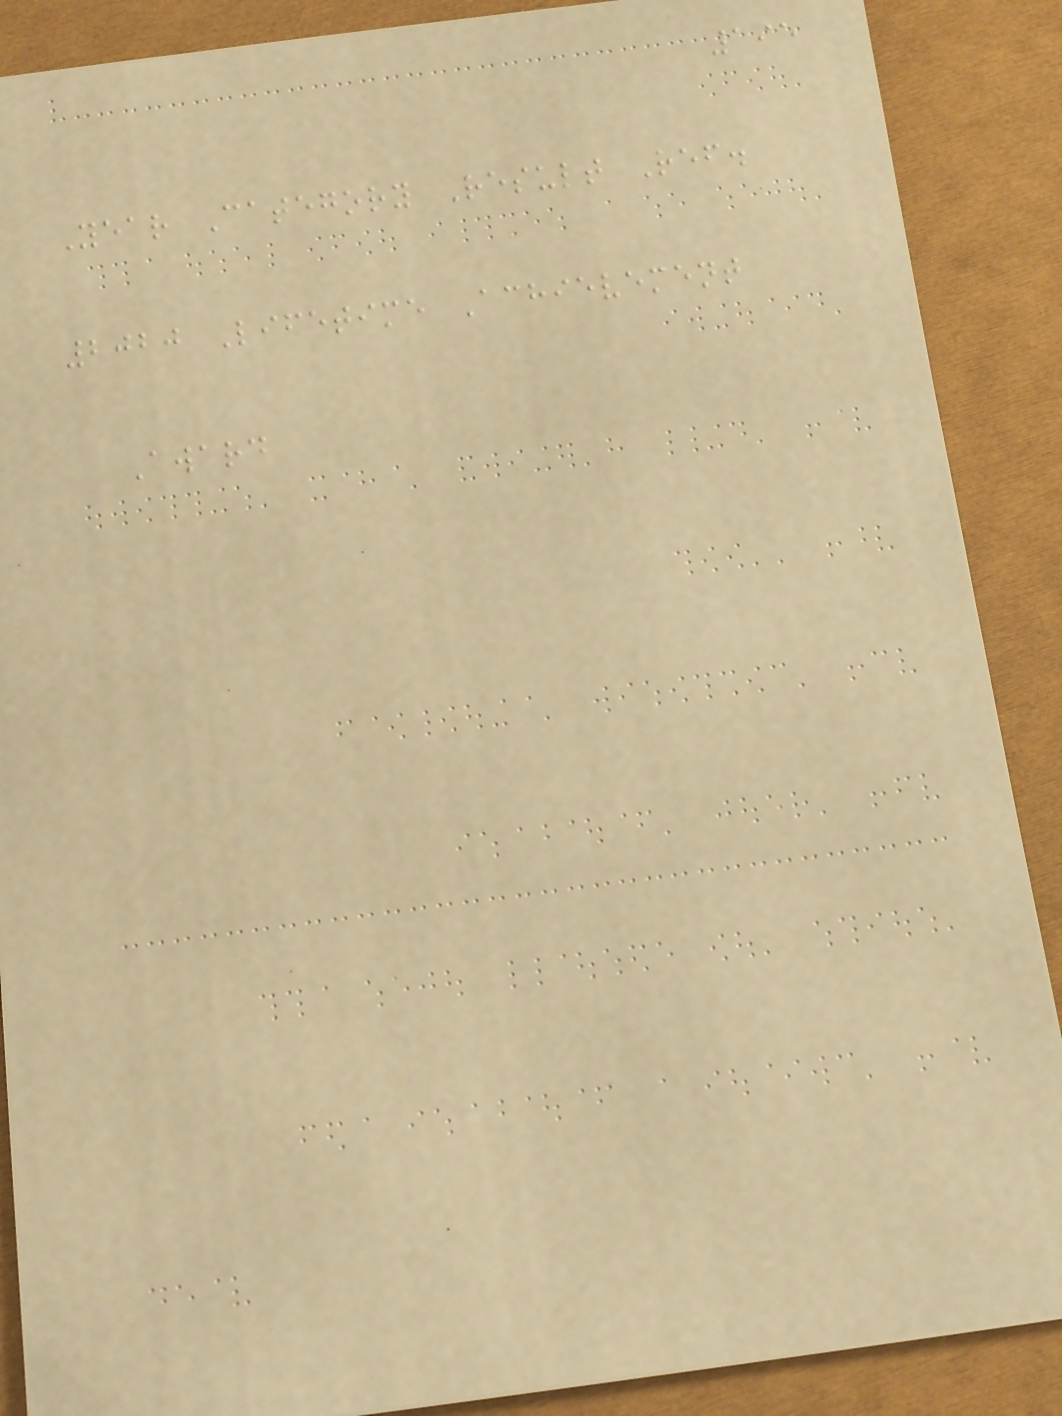195
Year Category Result Ref.
2020 Lifetime Achievement
Award
